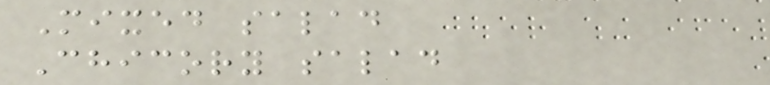Mixed salad
Chicory salad
